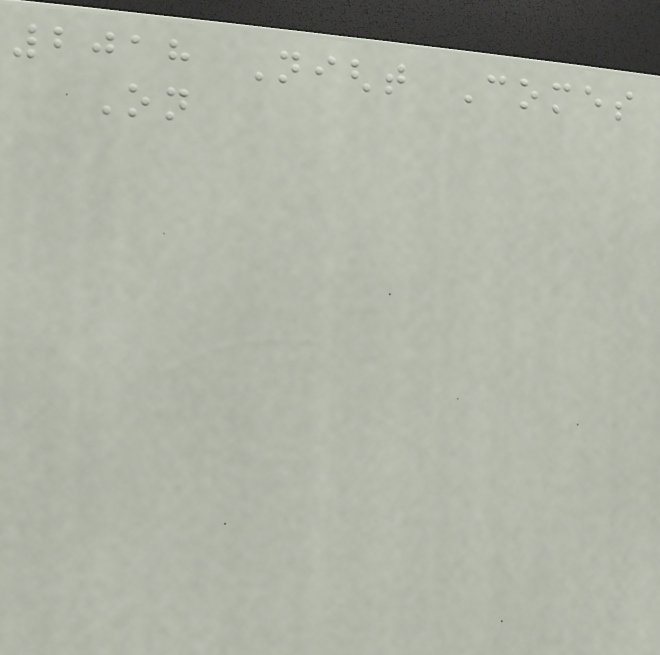2018 Night Comes
On
